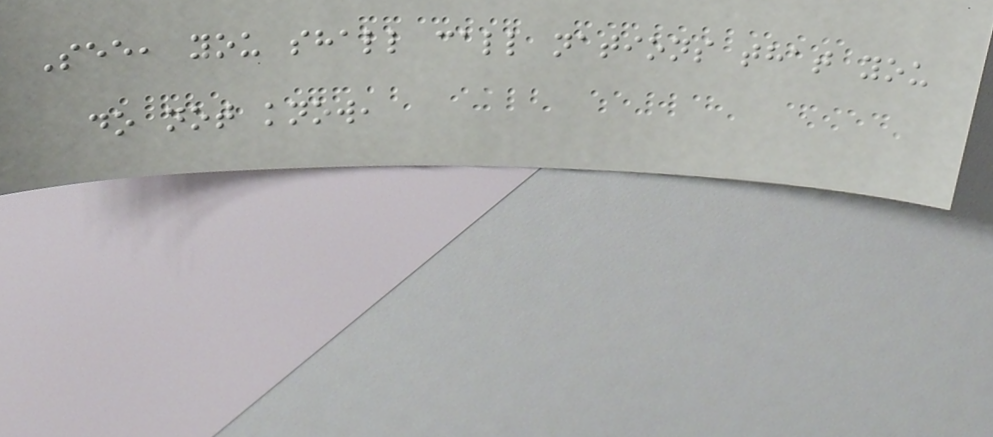See, you shall call nations that you
do not know,
